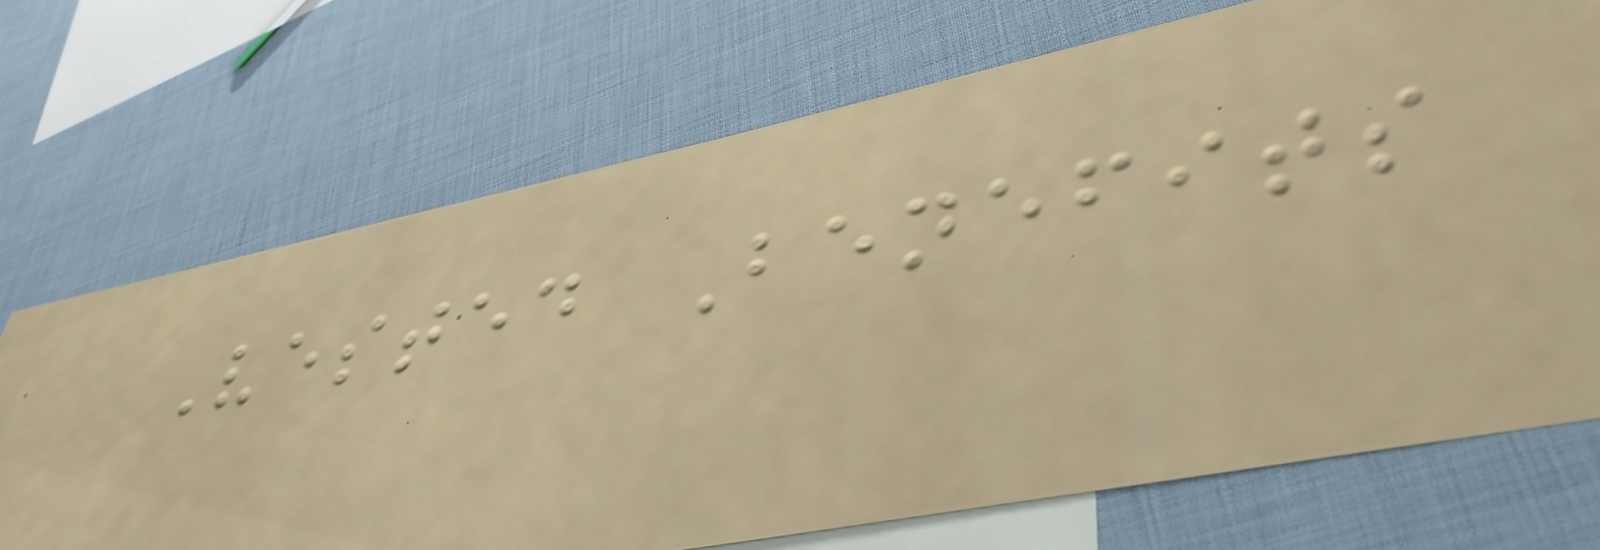Vested Benefits
